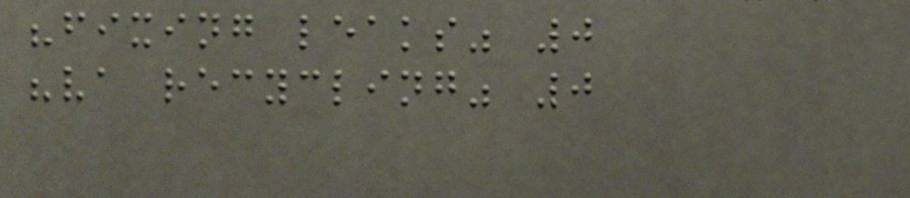"fixing leaks" 0
"va recycling" 0
